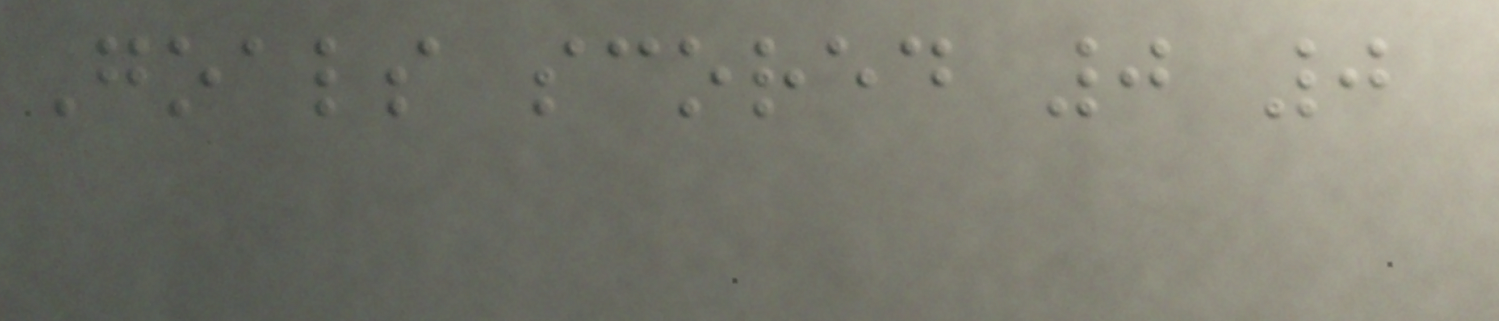Goals scored 0 0
